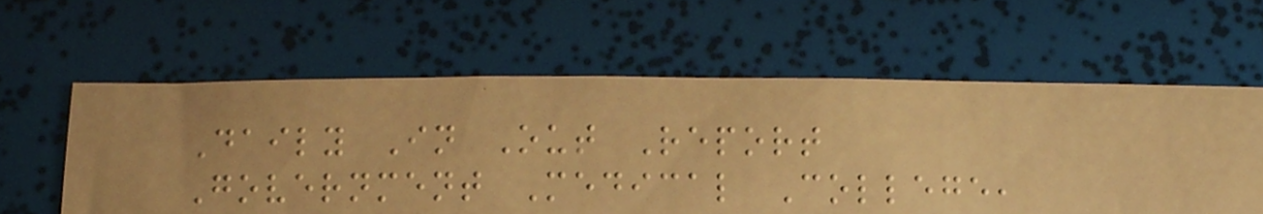Daily In Out Report
Government Medical College,
